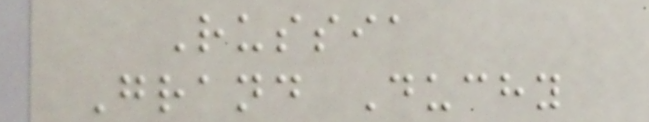Russia
Grand Duchy
